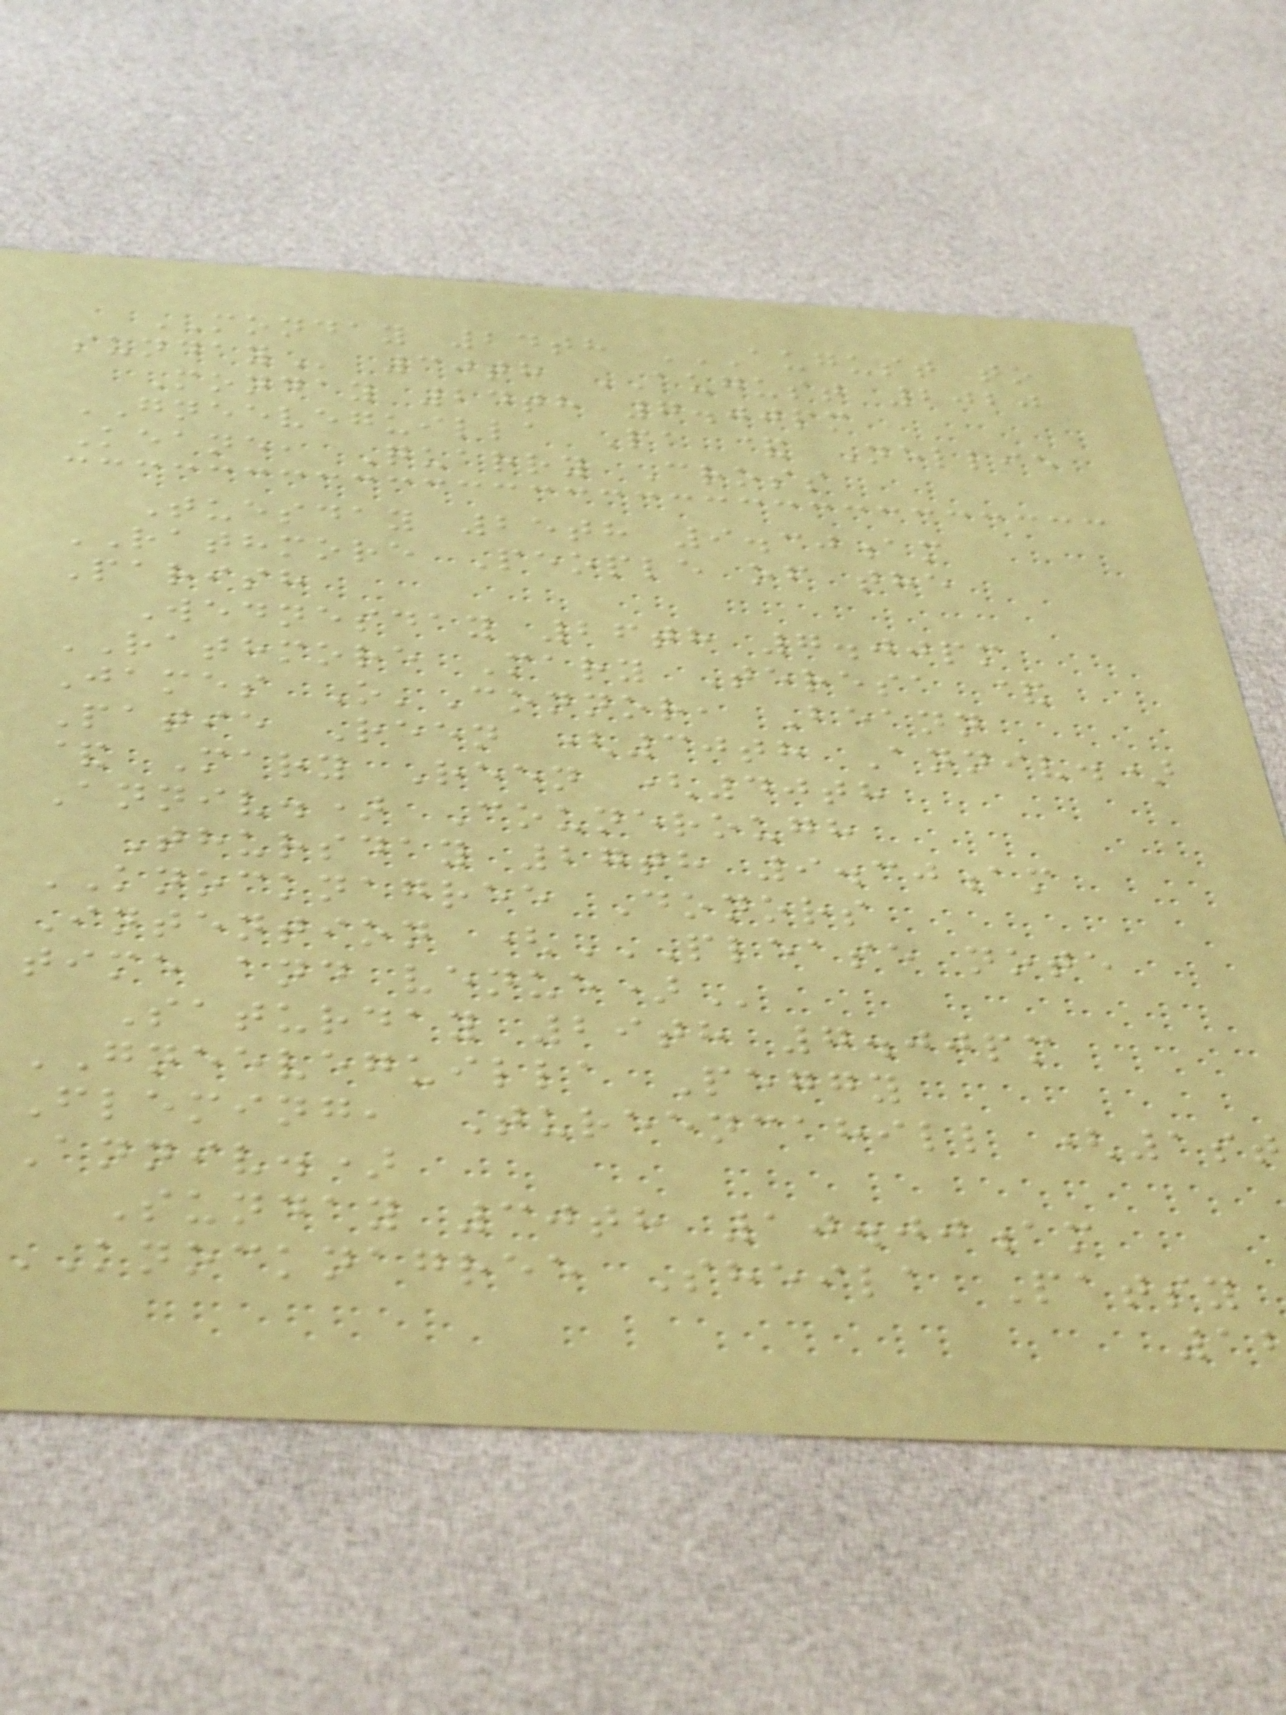MONDAY 24th AUGUST TO
30th AUGUST 2020
Monday 24th 7.00pm
GNEEVEGUILLA Pa & Nellie
Keane, Quarry Cross
Tuesday 25th 9.30am
RATHMORE People of the
Parish
Wednesday 26th 7.00pm
RATHMORE Mary Teresa &
James O'Connor, Beann
Patie Reen (30th Anniv.)
& Mary Reen (40th
Anniv.) Counerough
Thursday 27th 9.30am
KNOCKNAGREE Donors
Intention (PLEASE NOTE
time and
Saturday 29th 7.00pm
GNEEVEGUILLA Peggy
Fleming, Tureencahill (1st
Anniv.)
Sunday 30th 10.00am
knocknagree Sheila Patsy
